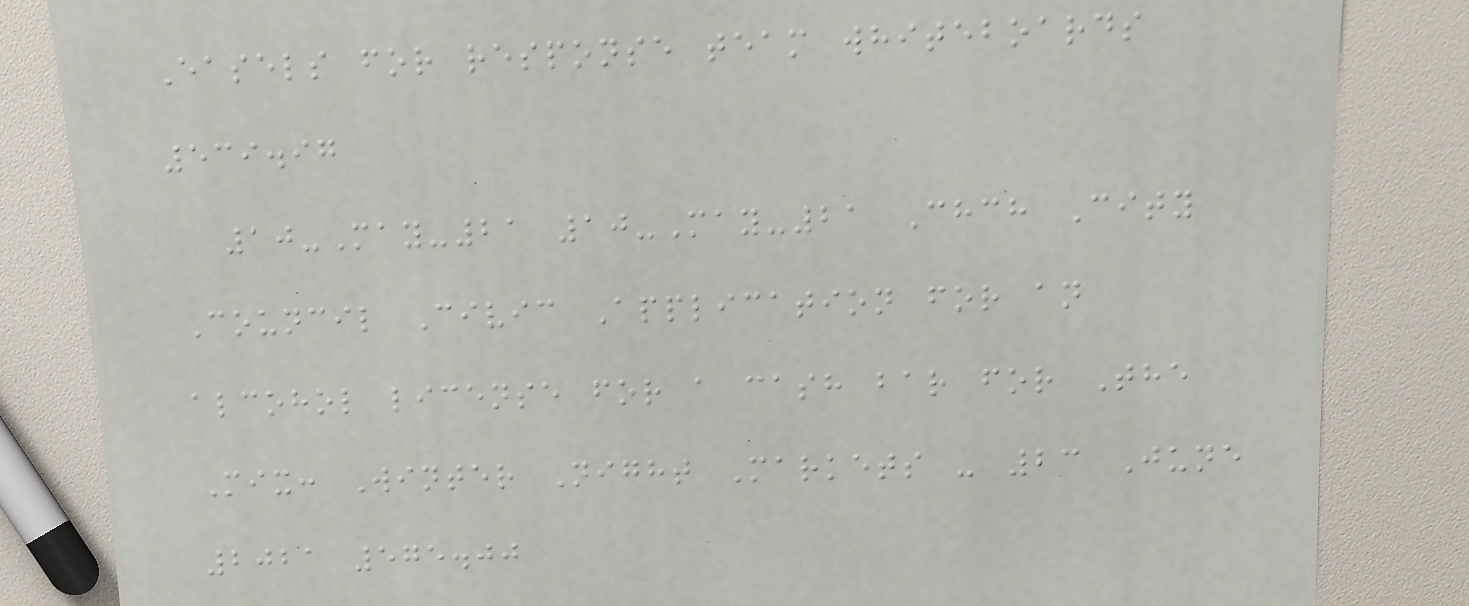Easels for response team whiteboards
539.97
10-May-21 10-May-21 Chch City
Council Civic Application for an
alcohol license for a cash bar for The
Mix: Winter Night Markets - 23 June
2021 575.00
